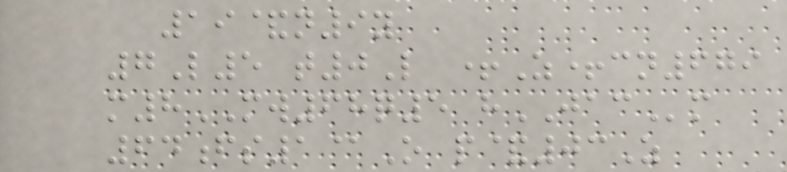19&n9y
7L5 t0L +Z+cn679
m8MW68q5 hJACm
64fs1@O p&03Z
